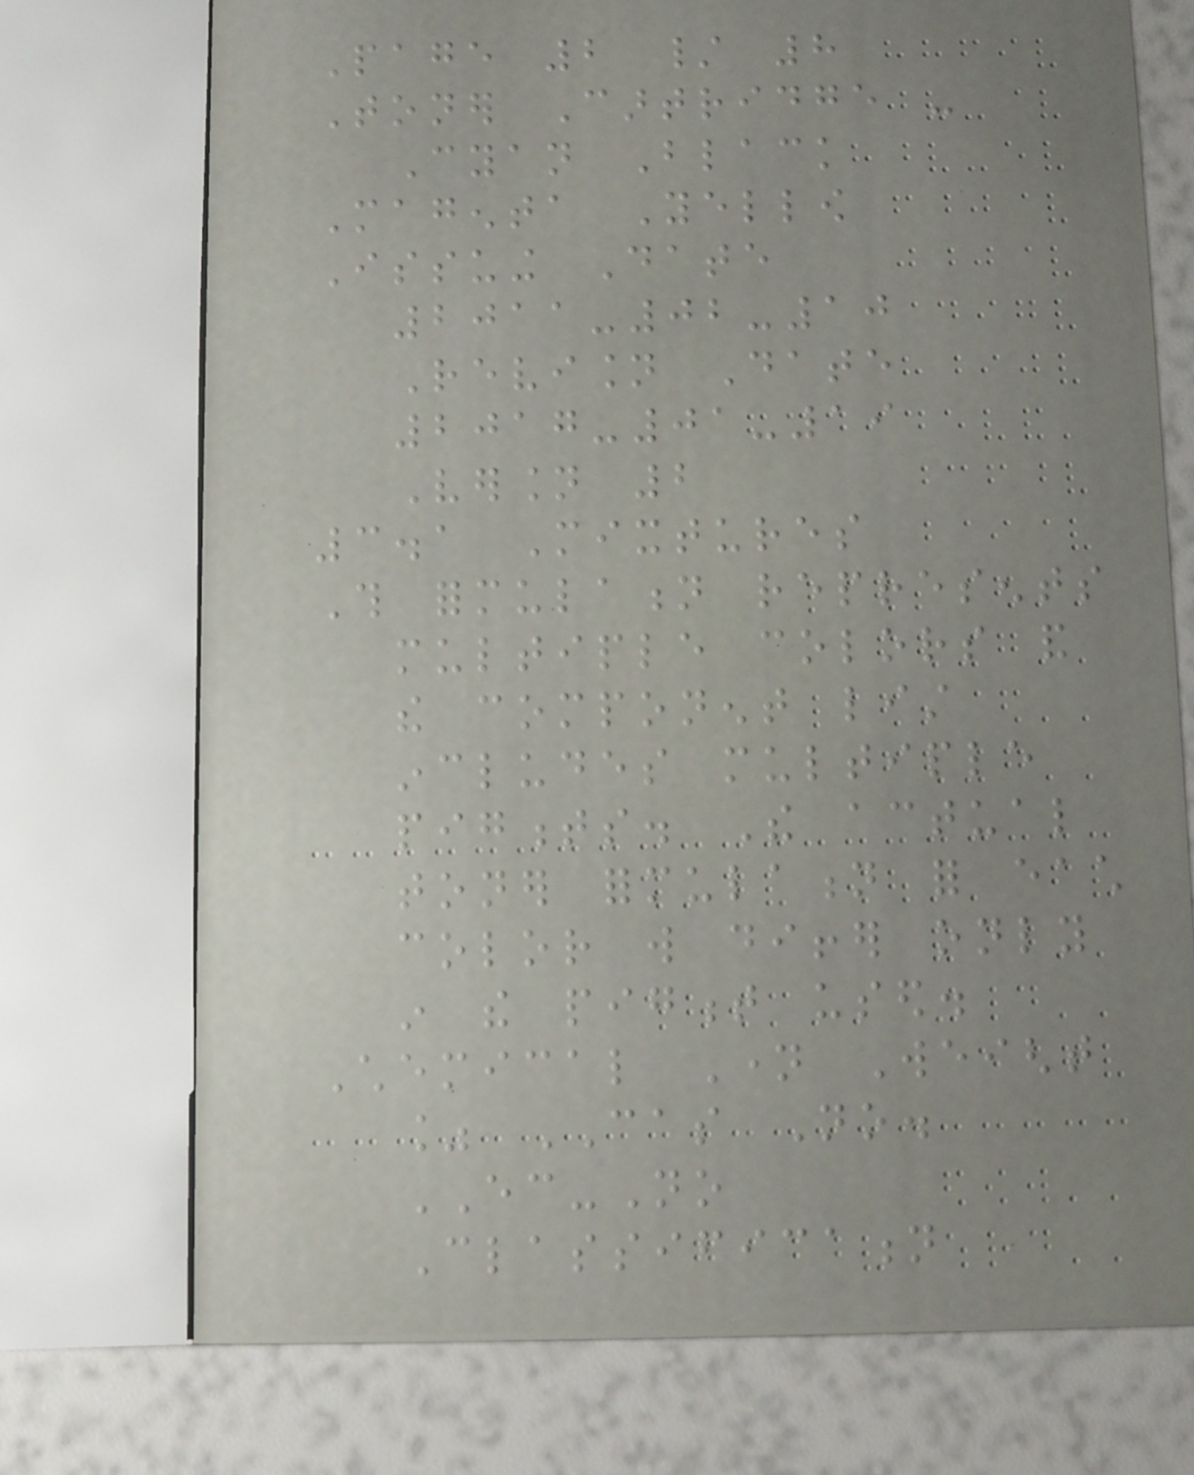Page 2 / 8
Toner Cartridge -
Cyan Black
Magenta Yellow
Issuing Date
2011-02-10
Revision Date
2017-01-19
Version 2
3.1 Mixtures
This formulation represents
multiple colors and
the component list
includes multiple
pigments. The actual
toner formulation for each
color will differ only
in the pigment used.
Chemical Name Weight
% CAS No.
EC-No
Classification
